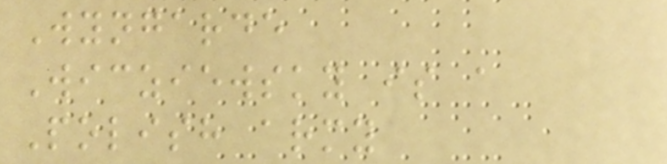Wyngarde
Wicziewsky is a
Polish army
